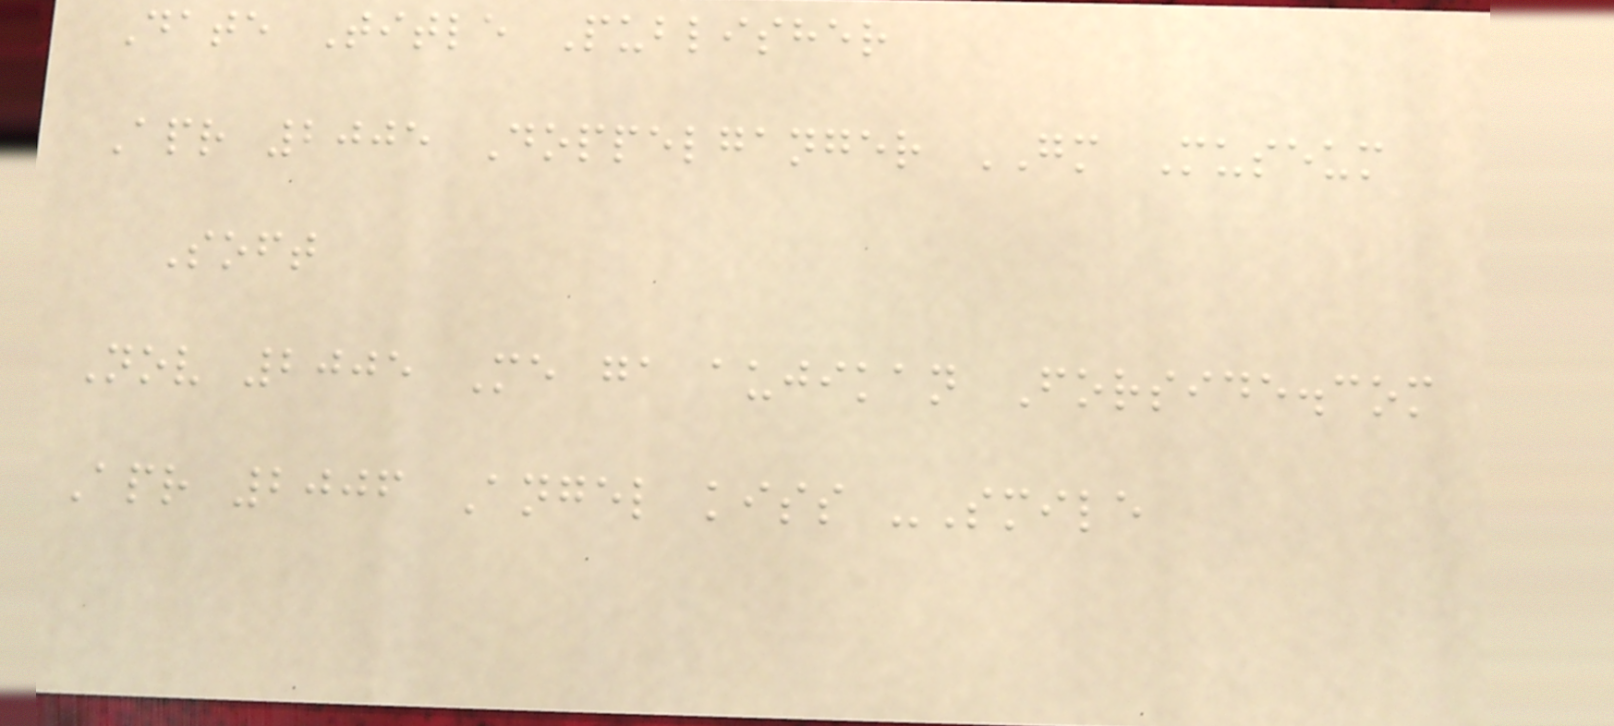Date Title Publisher
Apr 2005 Doppelganger GM Museum
Soft
Nov 2005 Me ga aujikan Forside.com
Apr 2006 Angel kiss -Smile
